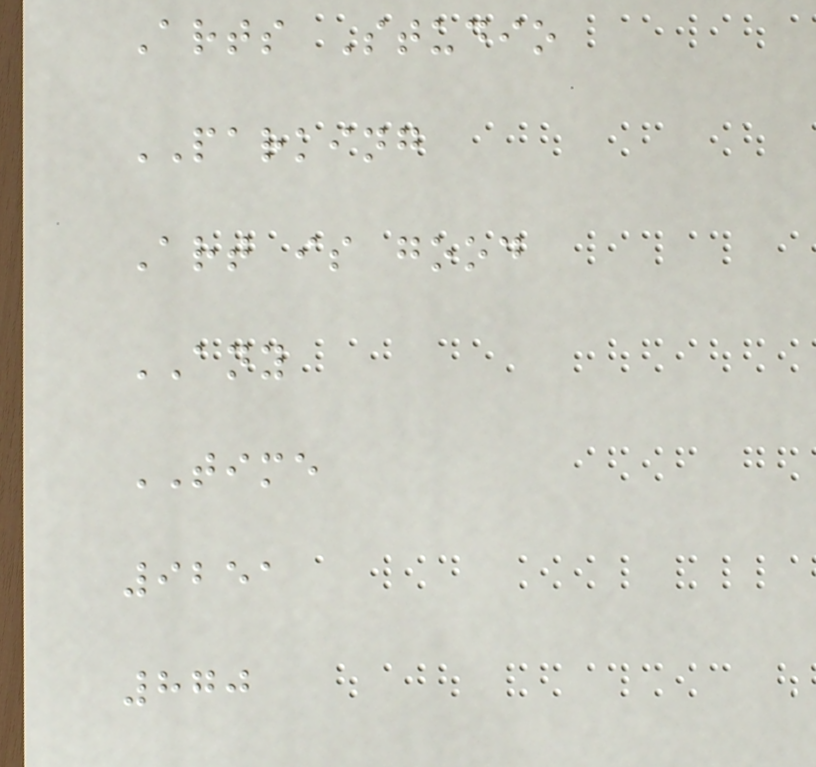Arts Studio
PARKING
Art is good
ANY
TIME
9251
870
